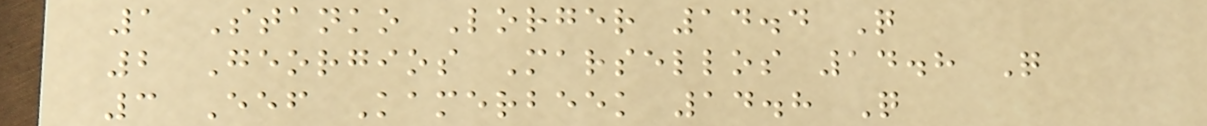1 Stanko Lorger 14.4 Q
2 Georgios Marsellos 14.8 Q
3 Eef Kamerbeek 14.8 Q
